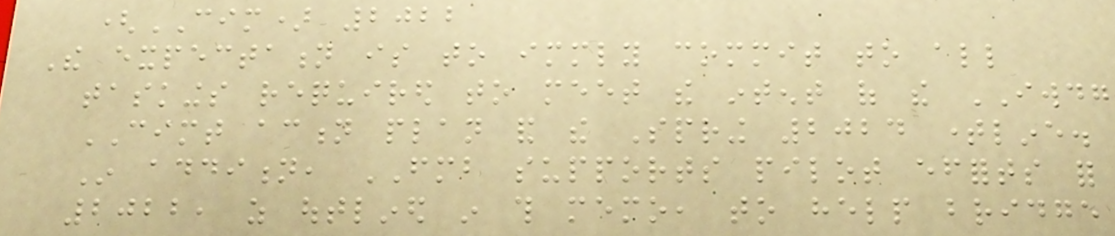(CIM) 2022
The expectation is to immediately commit to all
taskings required to meet the intent of the IWDG
CIMT action plan and the Spring 2024 timeline.
In addition, FMB supports pilot efforts for
2022, as outlined in this memo, to help bridge
